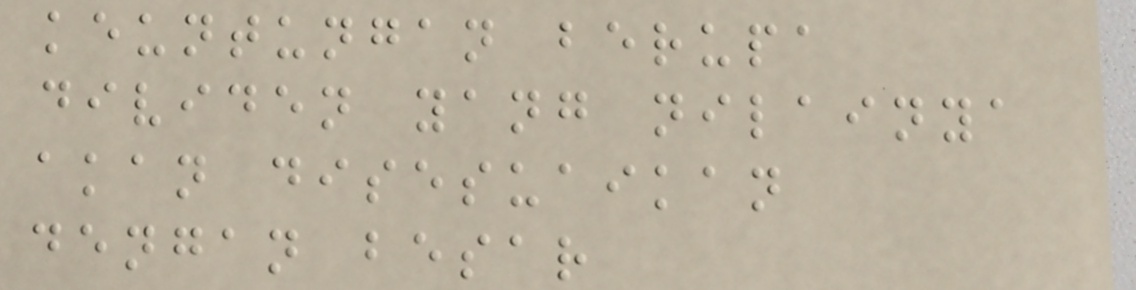keuntungan berupa
dividen yang nilainya
akan disesuaikan
dengan besar
